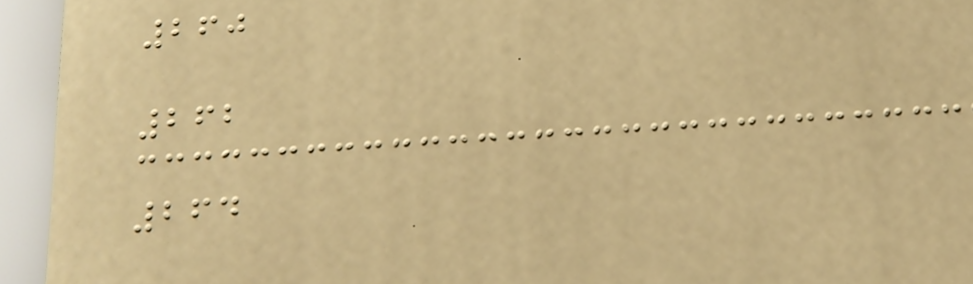260
262
264
